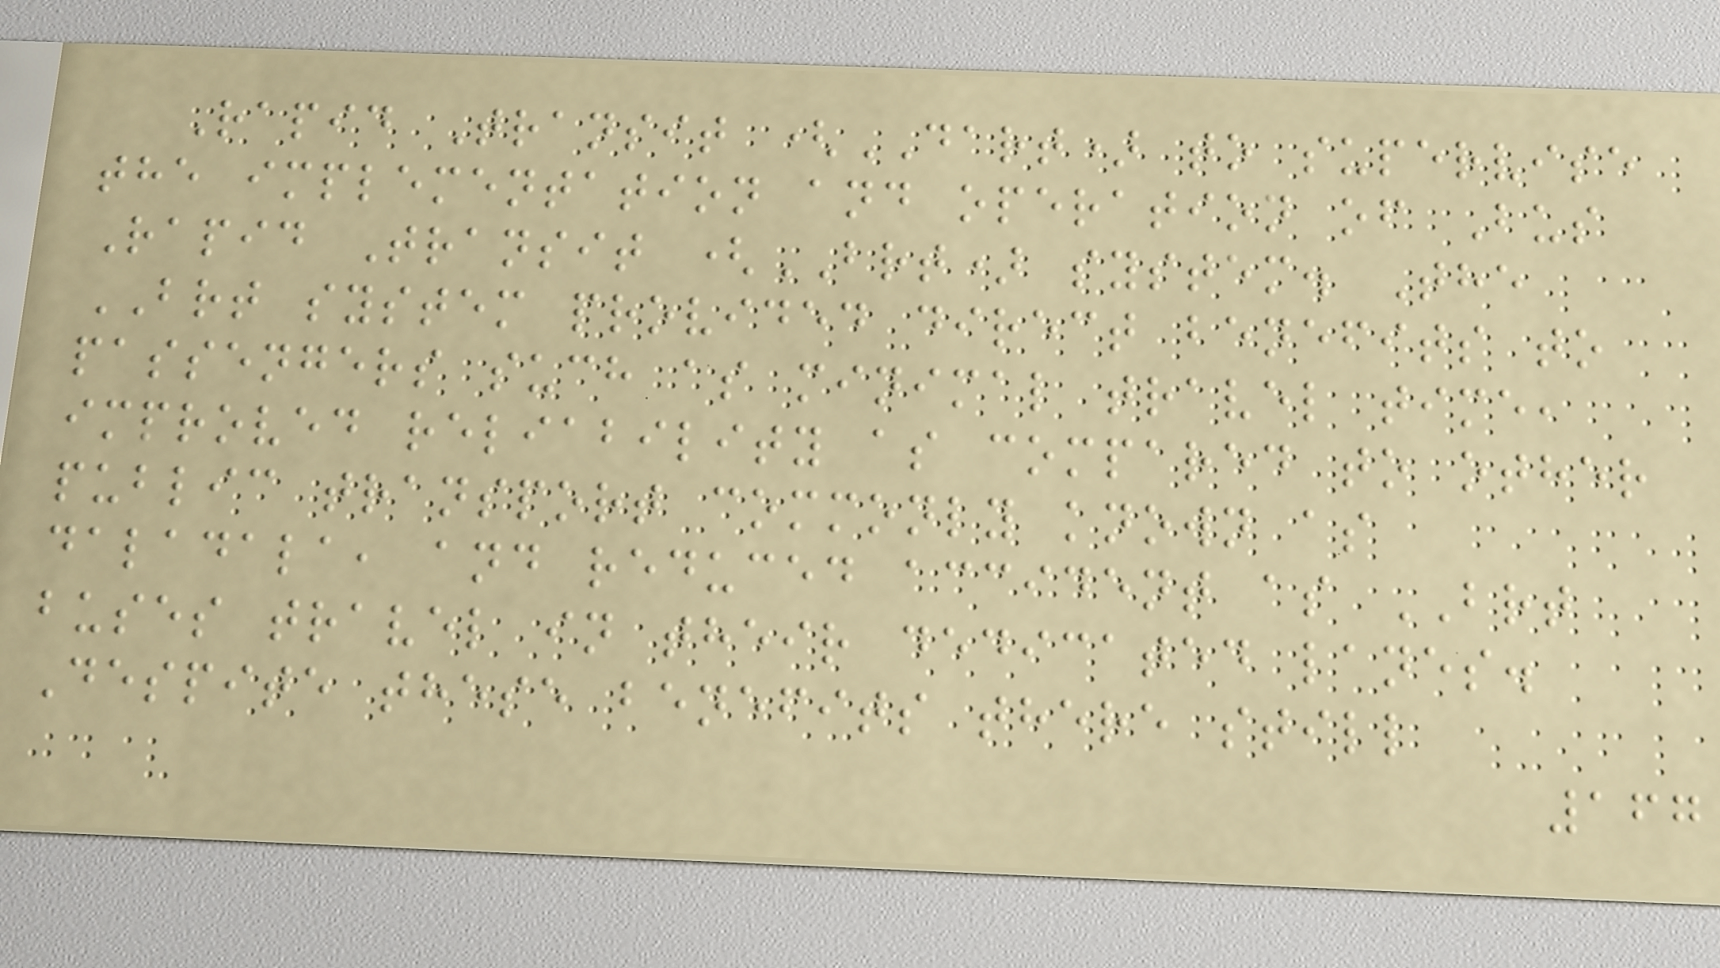Rapid Transit (DART) to supervise
the implementation and operation of Bus
Rapid Transit (BRT) system. The
BRT system provided direct benefits to
passengers such as minimal travel time,
improved reliability as compared to other
public transport commonly known as
daladala, and reduced accident as BRT
buses travel in their dedicated lanes.
Despite these benefits there still
167
